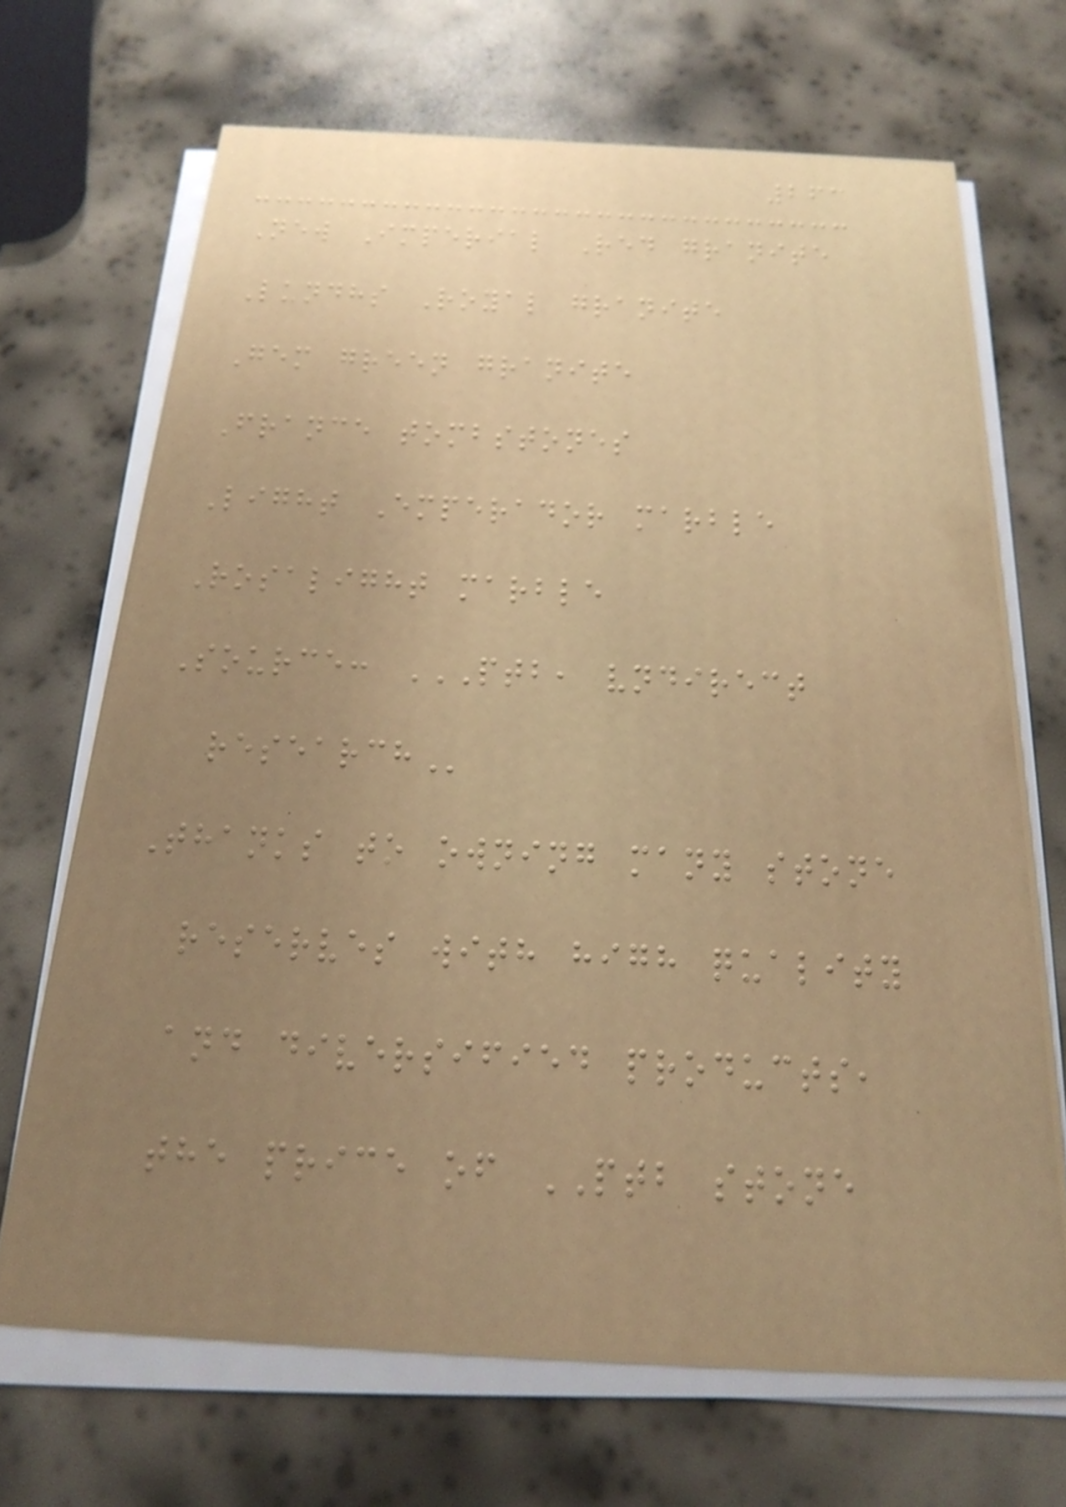263
New Imperial Red granite
Lundhs Royal granite
Gem green granite
France tombstones
Light Emperador marble
Rosalight marble
Source: PTB, VNDIRECT
RESEARCH
Thanks to owning many stone
reserves with high quality
and diversified products,
the price of PTB stone
